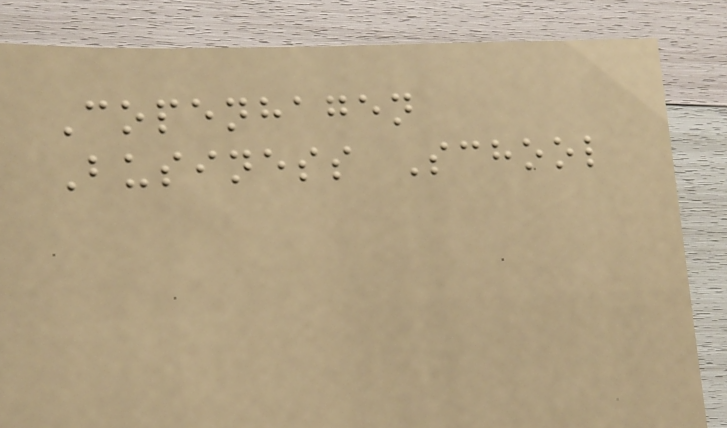Copenhagen
Business School
